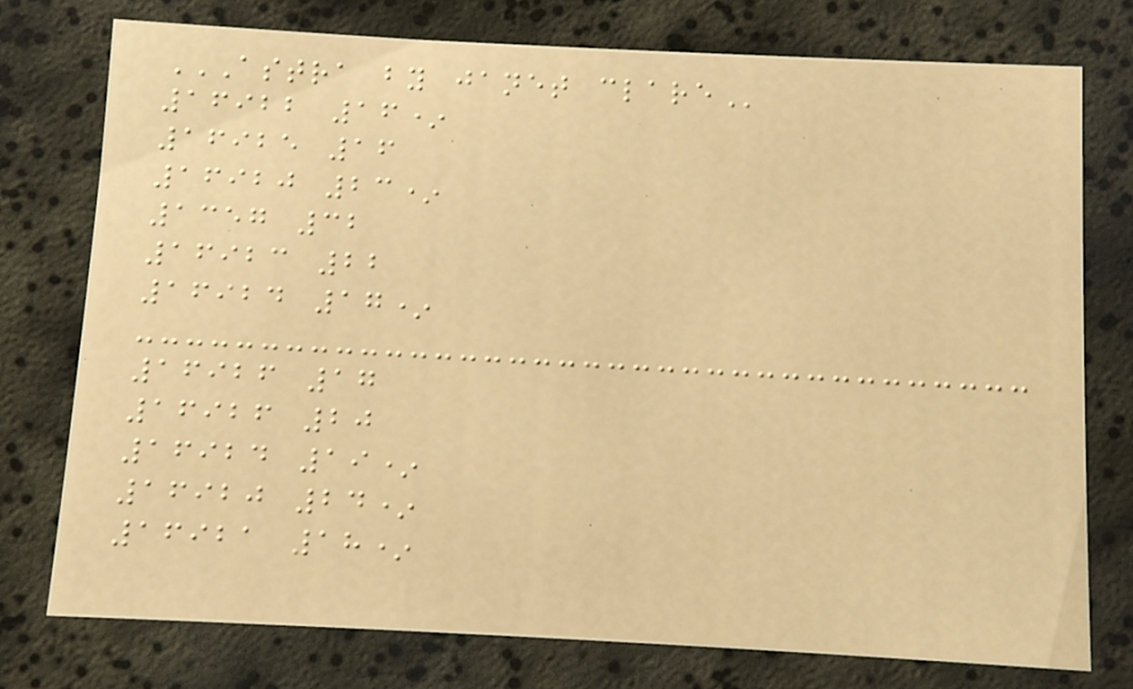ASTRA BY JANET CLARE
16922 16*
16925 16
16920 23*
1357 32
16923 22
16924 17*
16926 17
16926 20
16924 19*
16920 24*
16921 18*
